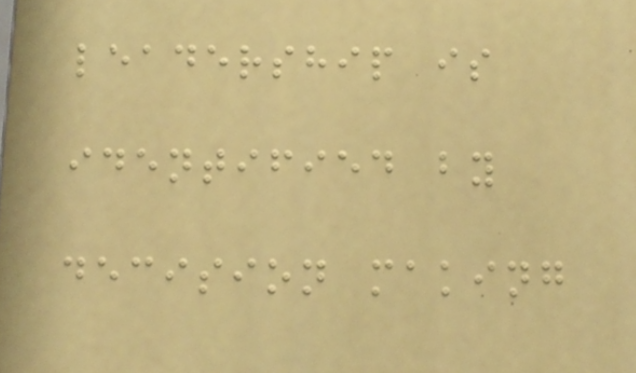leadership is
identified by
decision making
